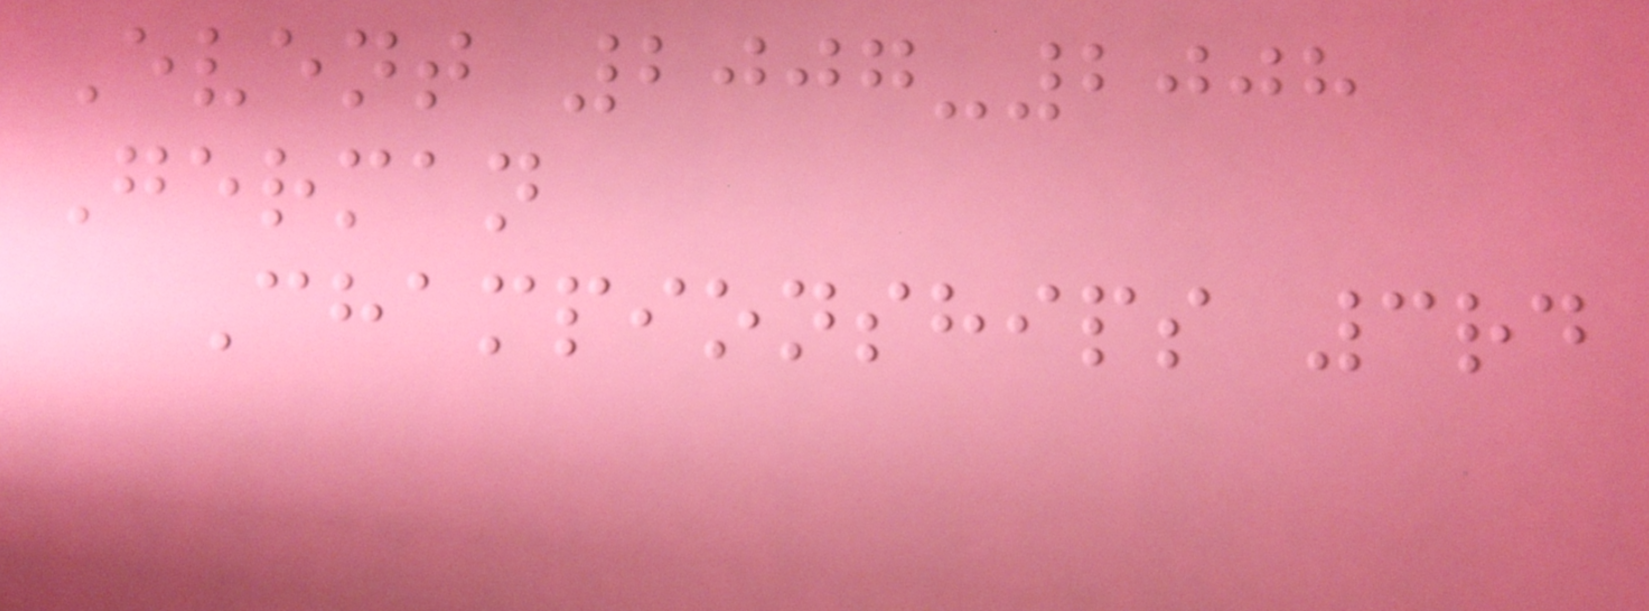Event 2007-2008
German
Championships 3rd
